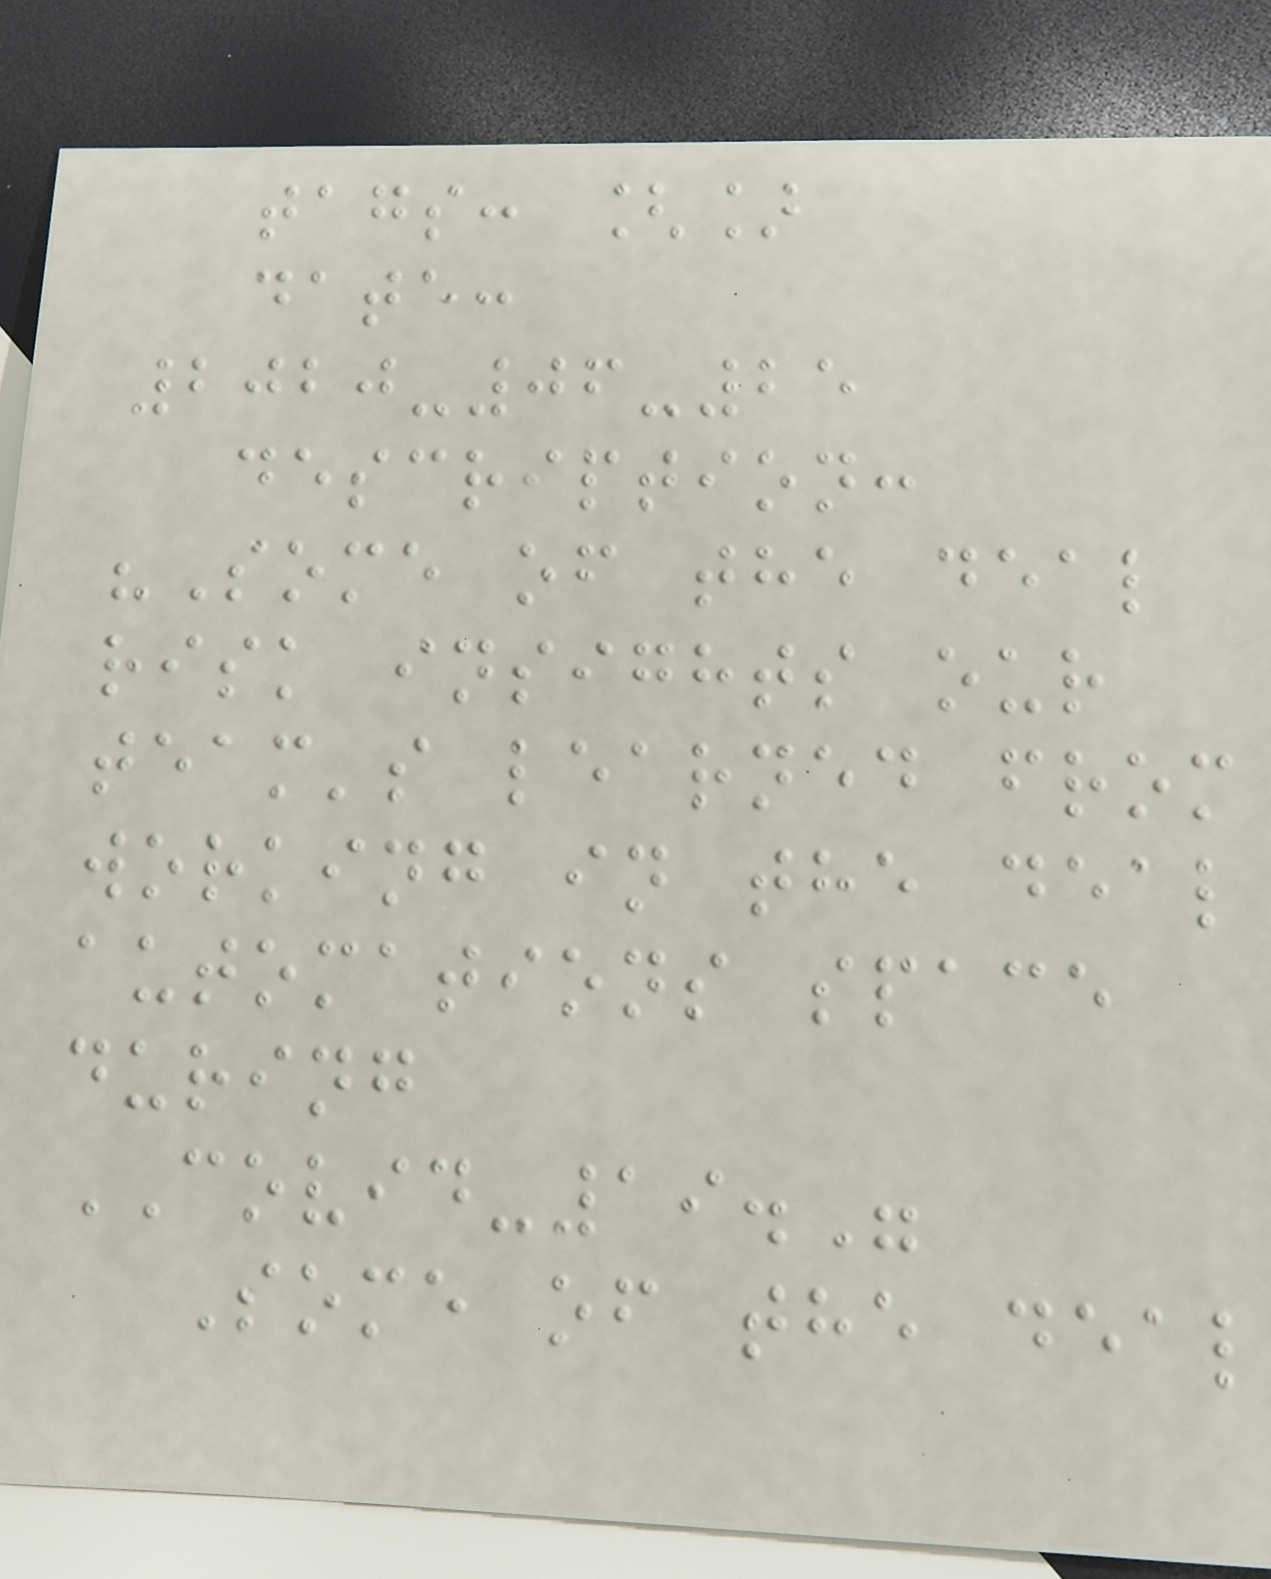tags: []
date:
2020-06-25
description:
"Some of the deal
risk insights our
team's learned from
working in the deal
automations space
during
COVID-19."
Some of the deal
